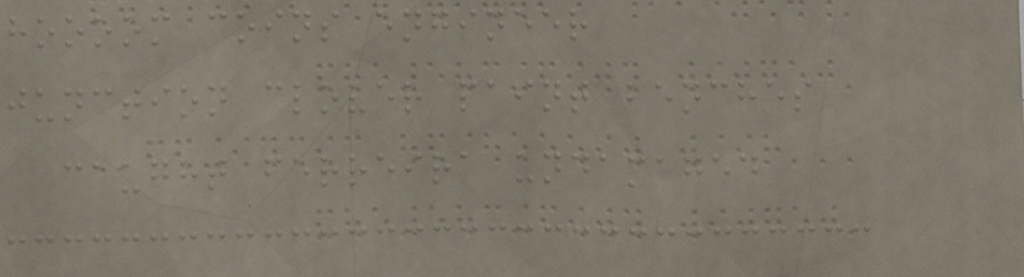hoooom coins engineer
junction clover paint benches
caught ferreira undamaged
